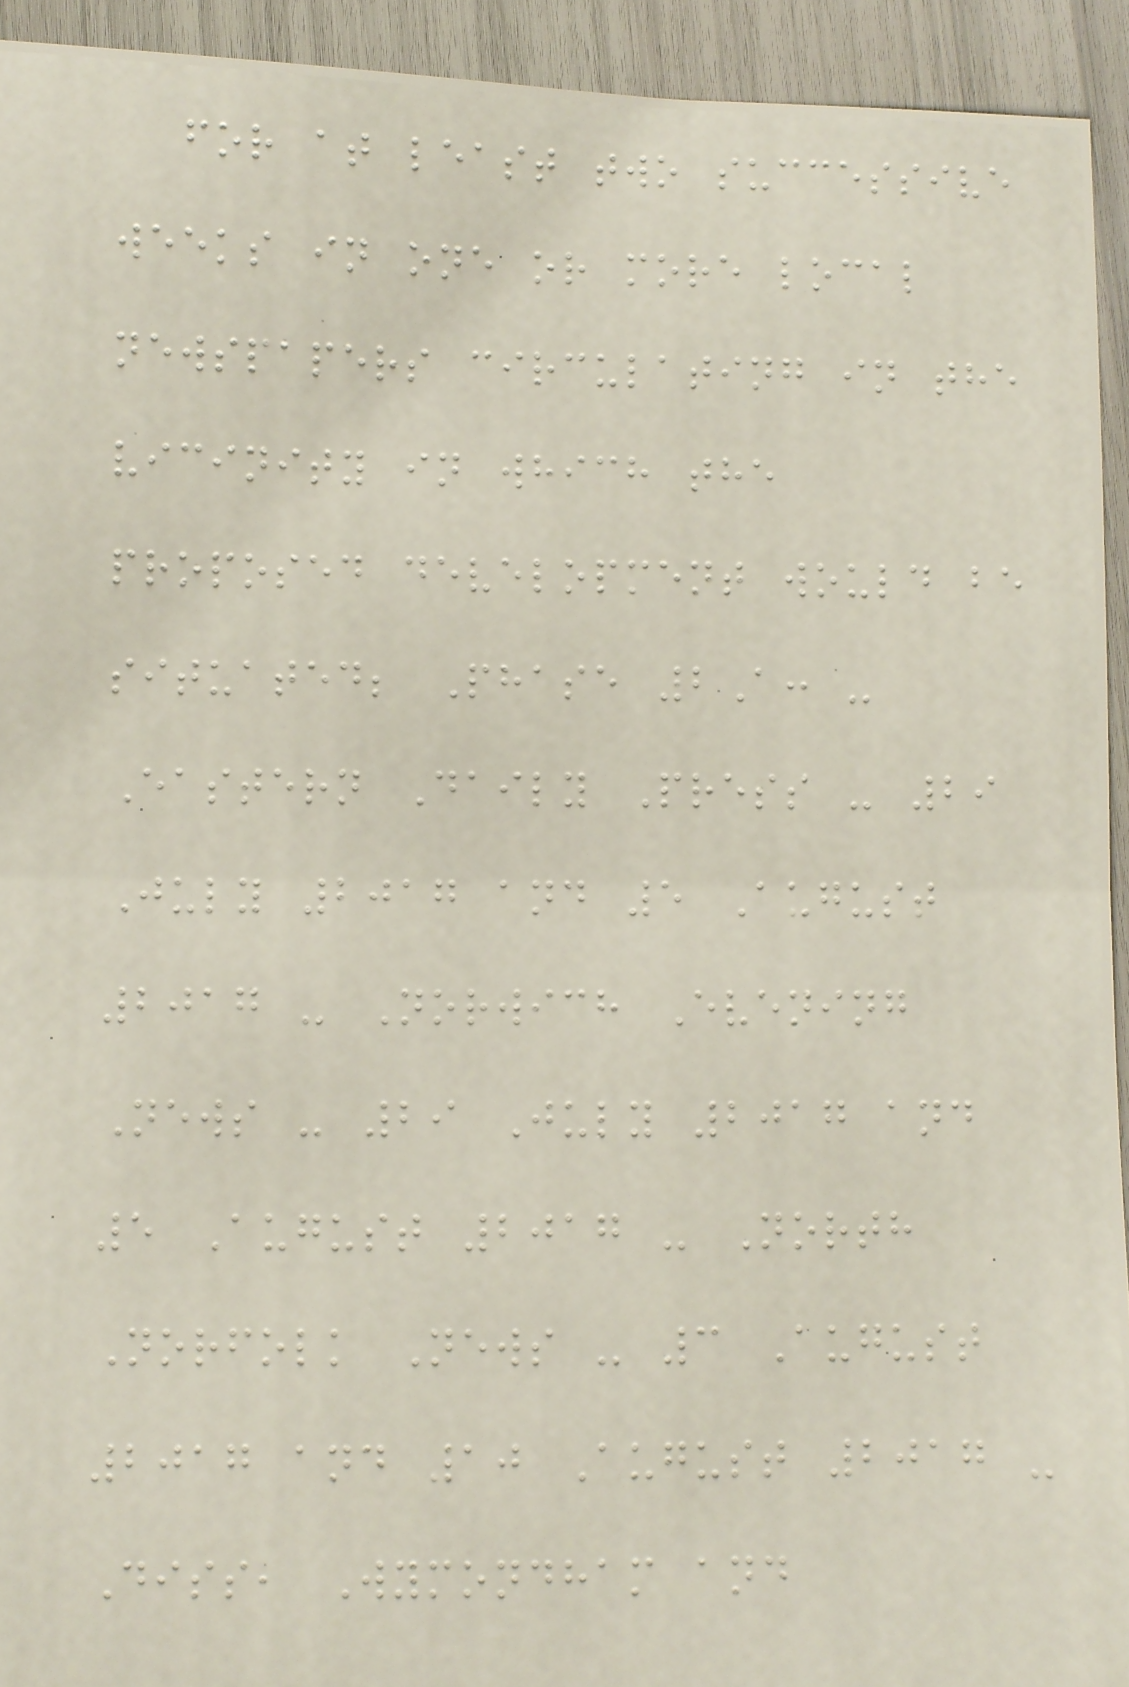for at least two successive
weeks in one or more local
newspapers circulating in the
vicinity in which the
proposed development would be
situated; Phase 2A: -
Eastern Daily Press - 29
July 2017 and 5 August
2017 - Norwich Evening
News - 29 July 2017 and
5 August 2017 - North
Norfolk News - 3 August
2017 and 10 August 2017 -
Diss, Wymondham and
